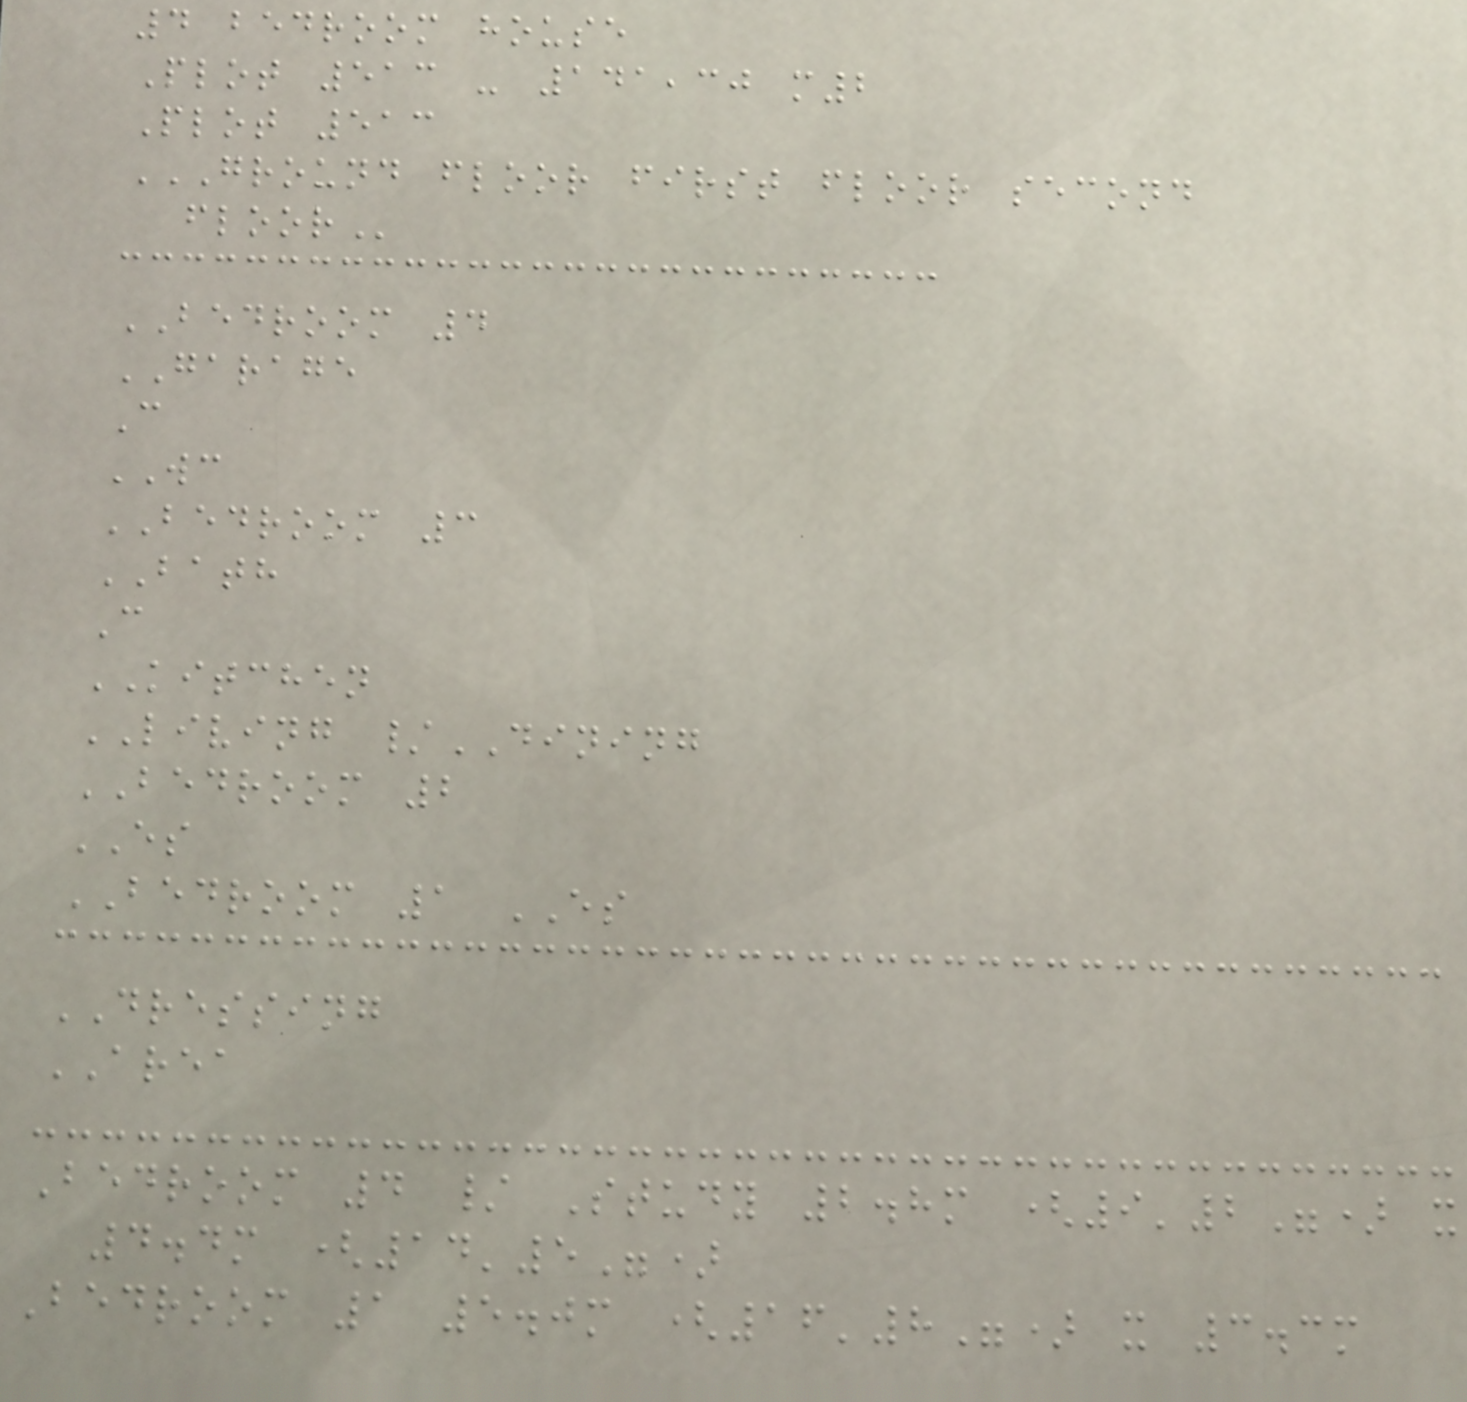4 bedroom house
Plot 513 - 141,30 m2
Plot 513
GROUND FLOOR FIRST FLOOR SECOND
FLOOR
BEDROOM 4
GARAGE
C
WC
BEDROOM 3
BATH
C
KITCHEN
LIVING /DINING
BEDROOM 2
ES
BEDROOM 1 ES
DRESSING
AREA
Bedroom 4 / Study 2.8m (9'2") x
4.4m (14'5")
Bedroom 1 5.0m (16'8") x 3.3m
